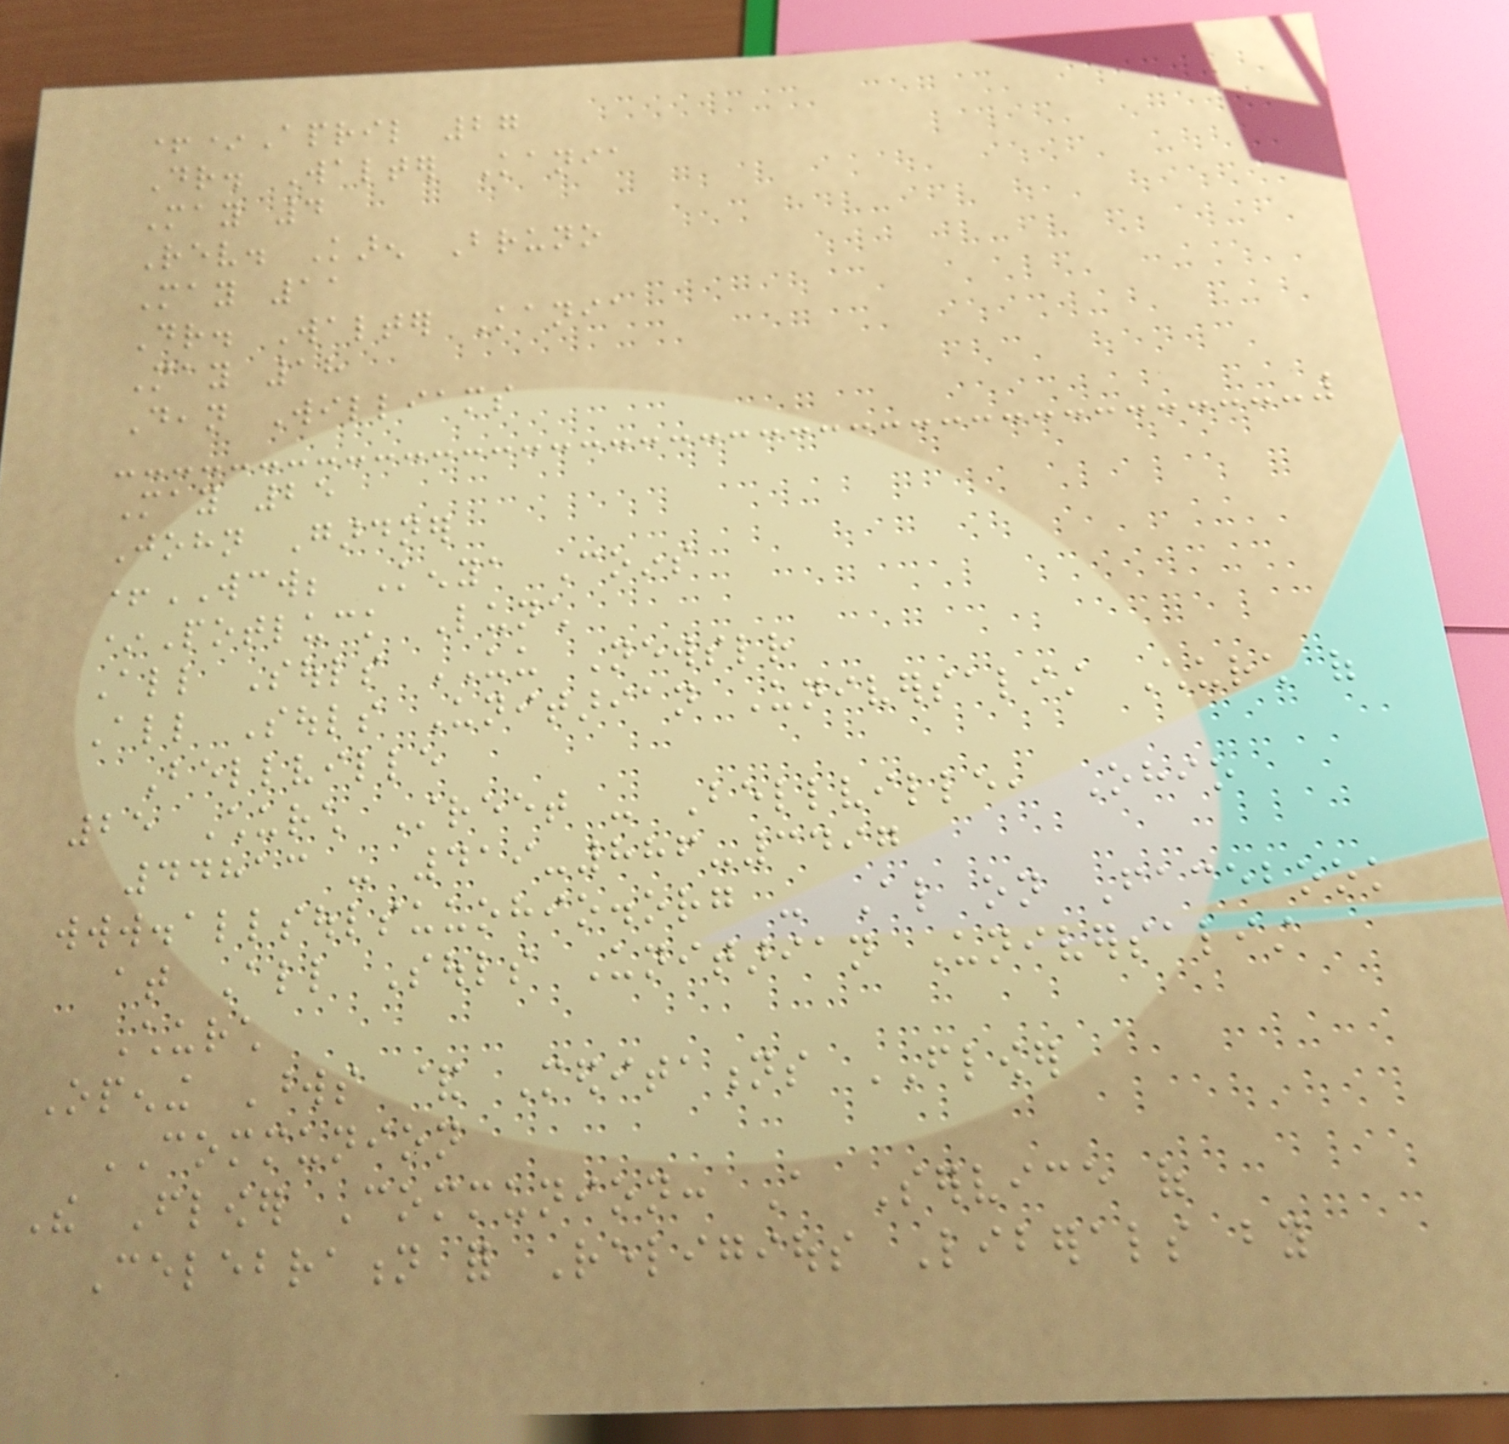+*April 27
Dr. Walter Kania
May 4
Rev. Karen Bruno
May 11
Dr. Walter Kania
May 18
Dean Williams
May 25
John Gardner
+WCW; Kenya Coins
*Potluck Lunch
All Souls UU Newsletter
All Souls Unitarian Universalist Church of
Bellville
25 Church Street - Bellville, Ohio
44813 - 419-886-3497
www.allsoulsuuohio.org - Also on Facebook
at All Souls Unitarian Universalist
Church
Opening Words & Meditations FLOWER
COMMUNION
The Flower Communion: A Service of
Celebration for Religious Liberals by
